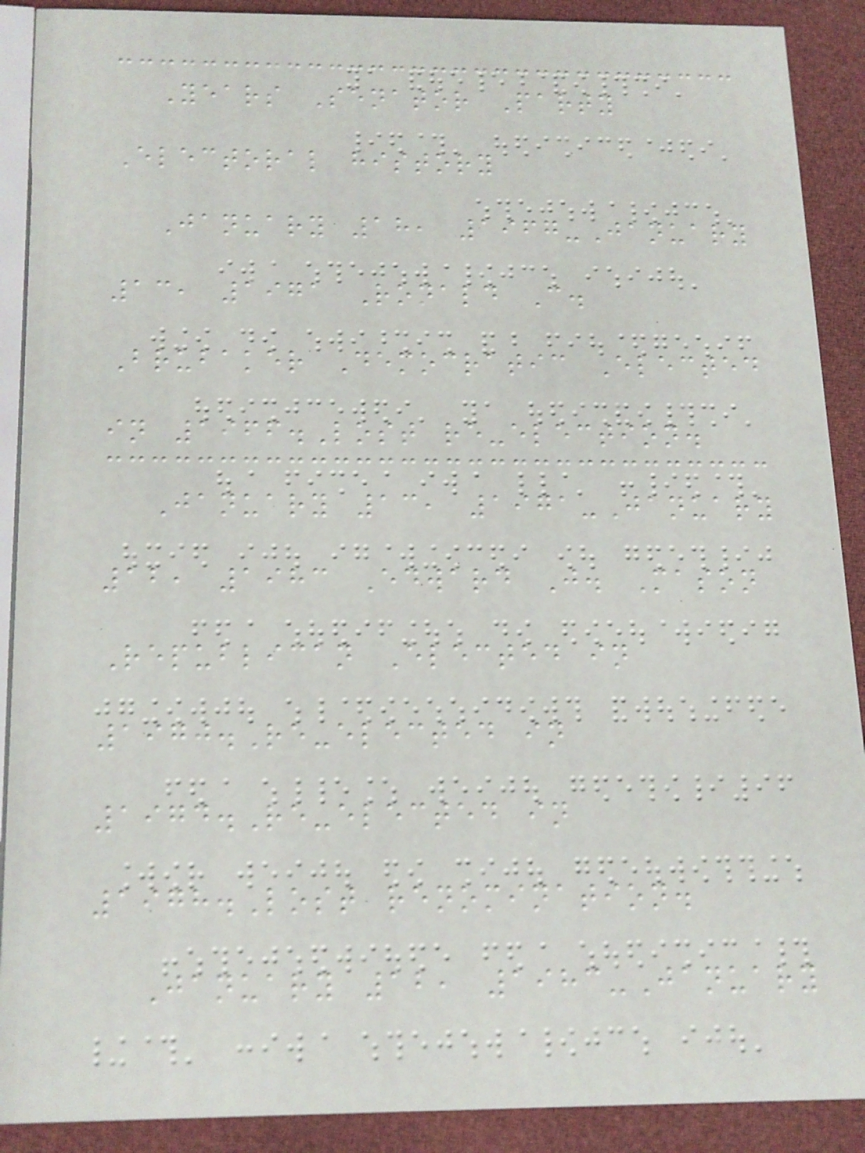Years Senator Party
Electoral history
January 18, 1967-January
13, 1971 Ronald C.
Brubaker Democratic Elected
in 1966.Lost re-election.
January 13, 1971-January
12, 1983 Edward J. Mason
Republican Elected in
1970.Re-elected in
1974.Re-elected in
1978.Lost renomination.
January 12, 1983-January
